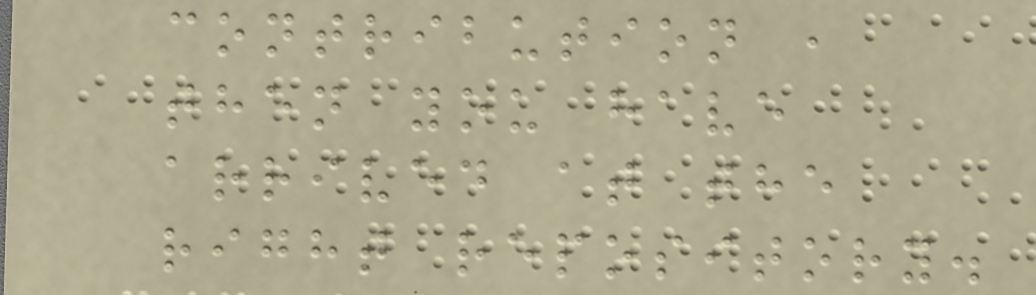contribution ,
then you have
arrived at the
right repository.
